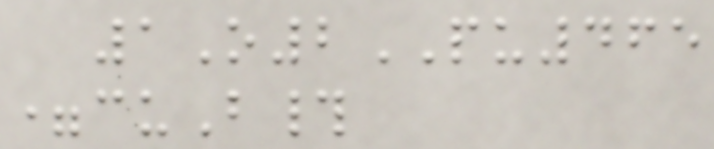1O2PU465
=cuB#
